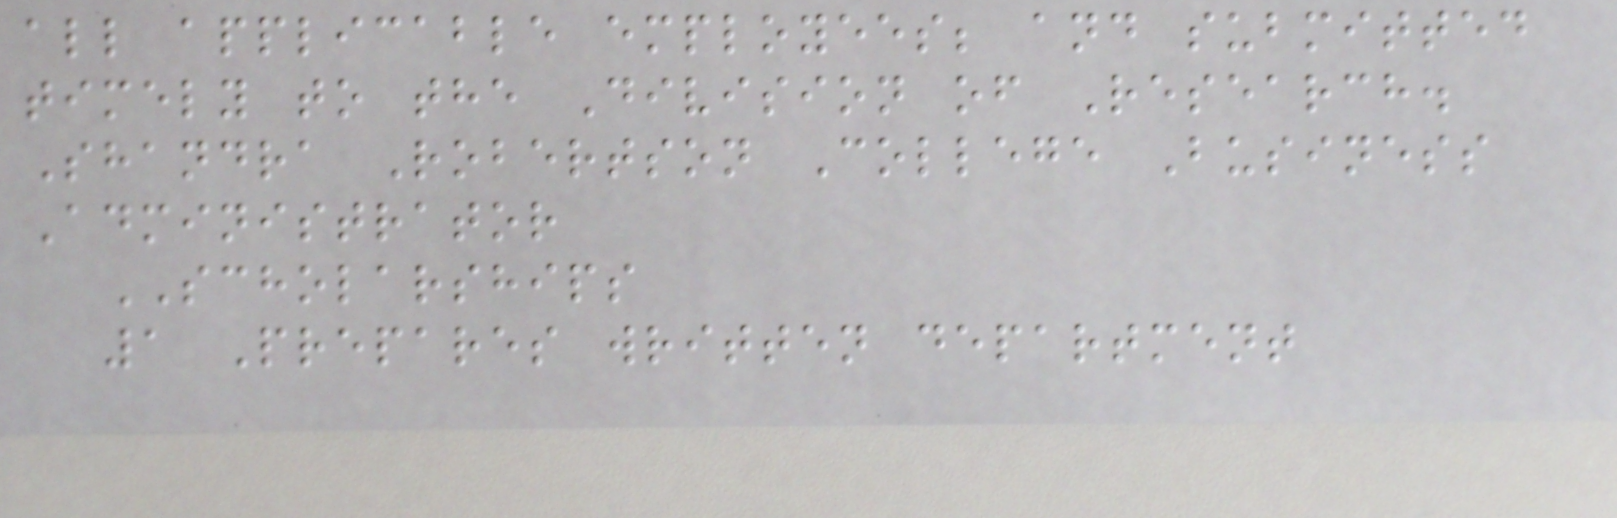all applicable employees; and submitted
timely to the Division of Research.
Shandra Robertson College Business
Administrator
SCHOLARSHIPS
1 Prepares written department
